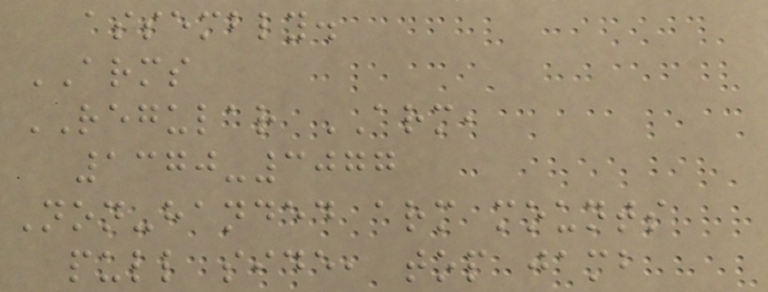assembly.
ARMS
REGULAR ARM,
1370-3077
Non-handed arm mounts
pull side, top jamb
